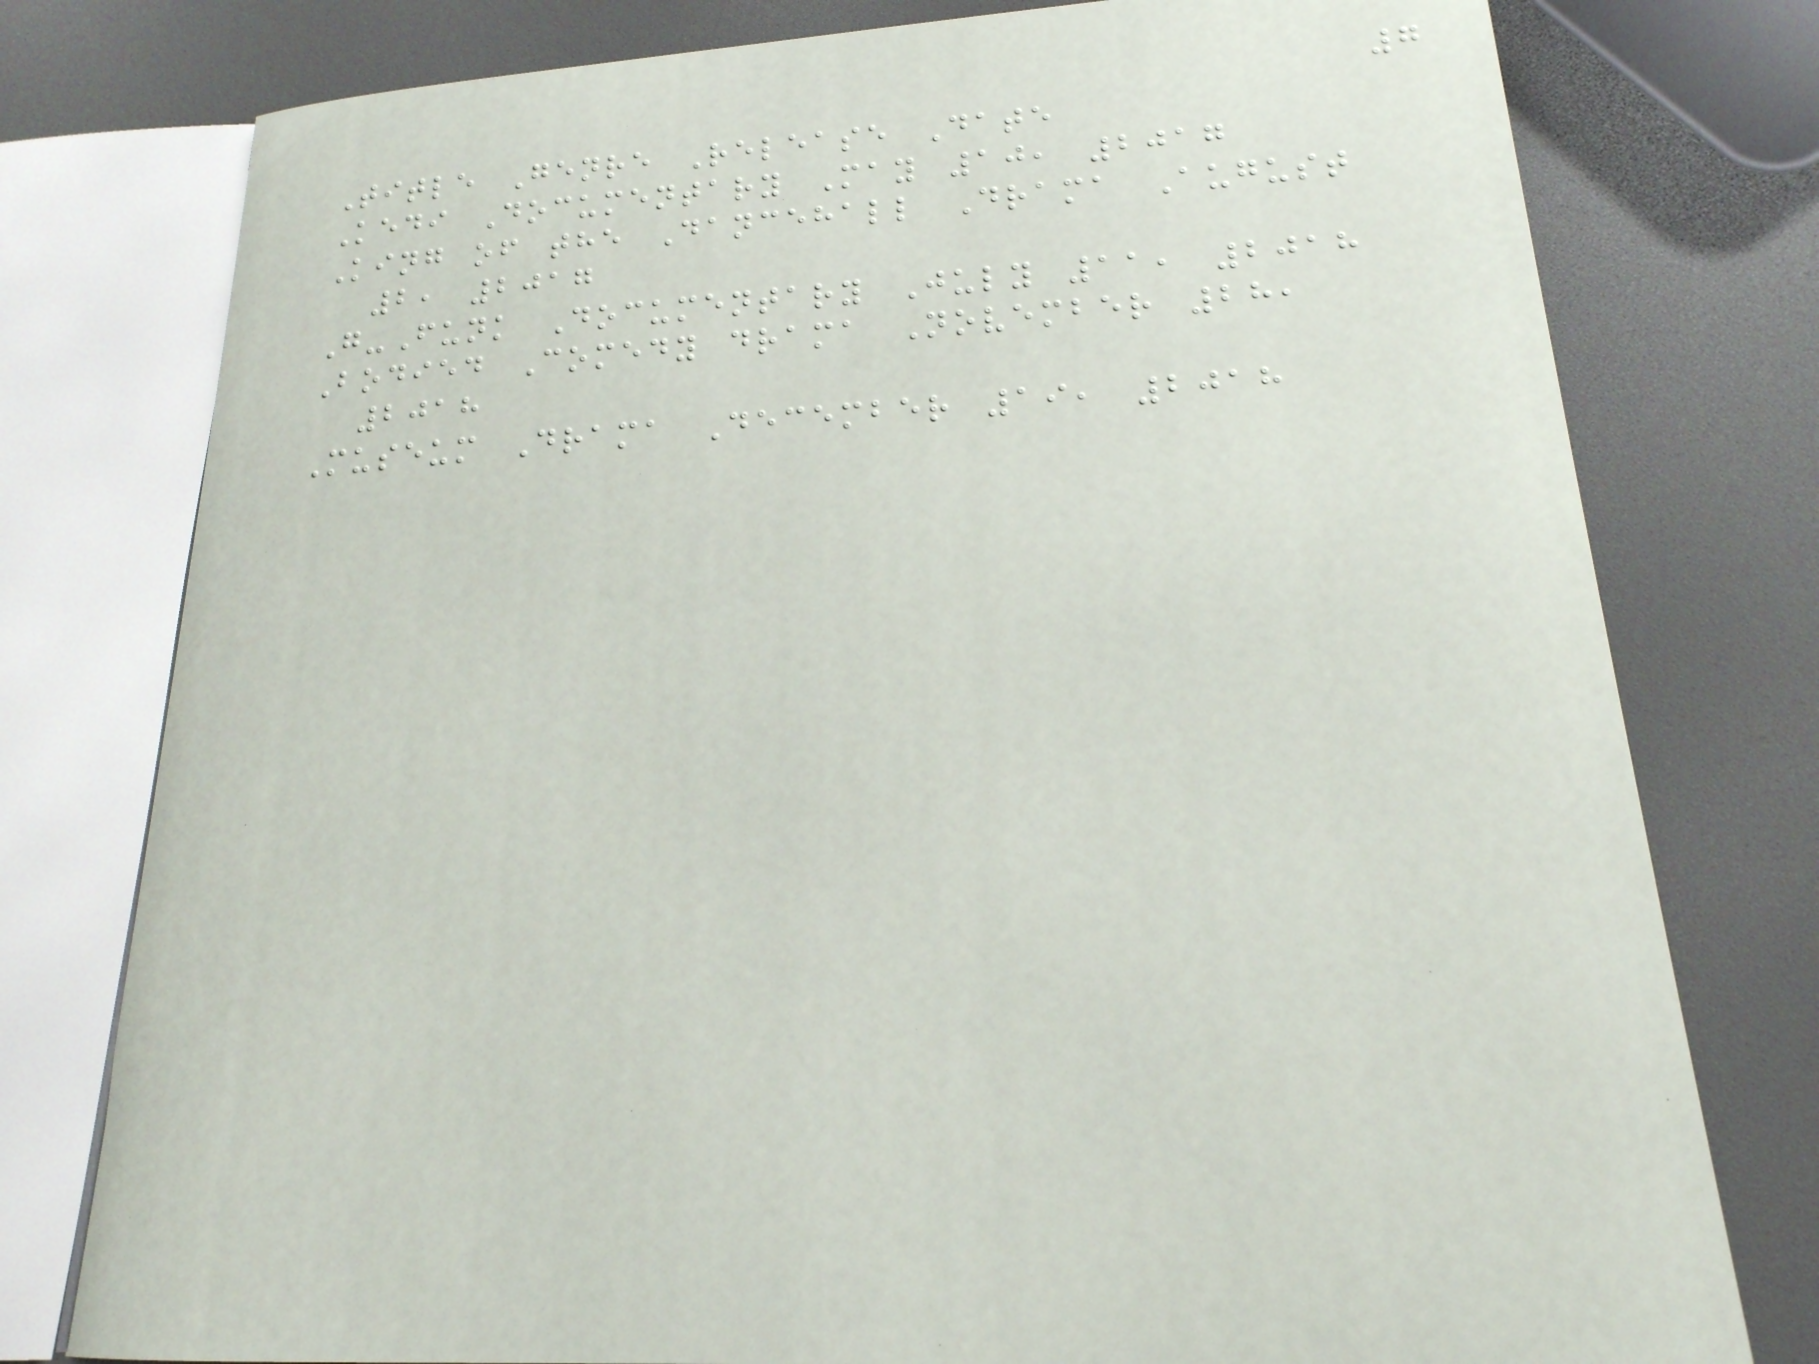7
Title Genre Release Date
Kedi Documentary May 10, 2017
King of the Dancehall Drama August
2, 2017
G-Funk Documentary July 11, 2018
Bodied Comedy drama November 28,
2018
Museum Drama December 19, 2018
